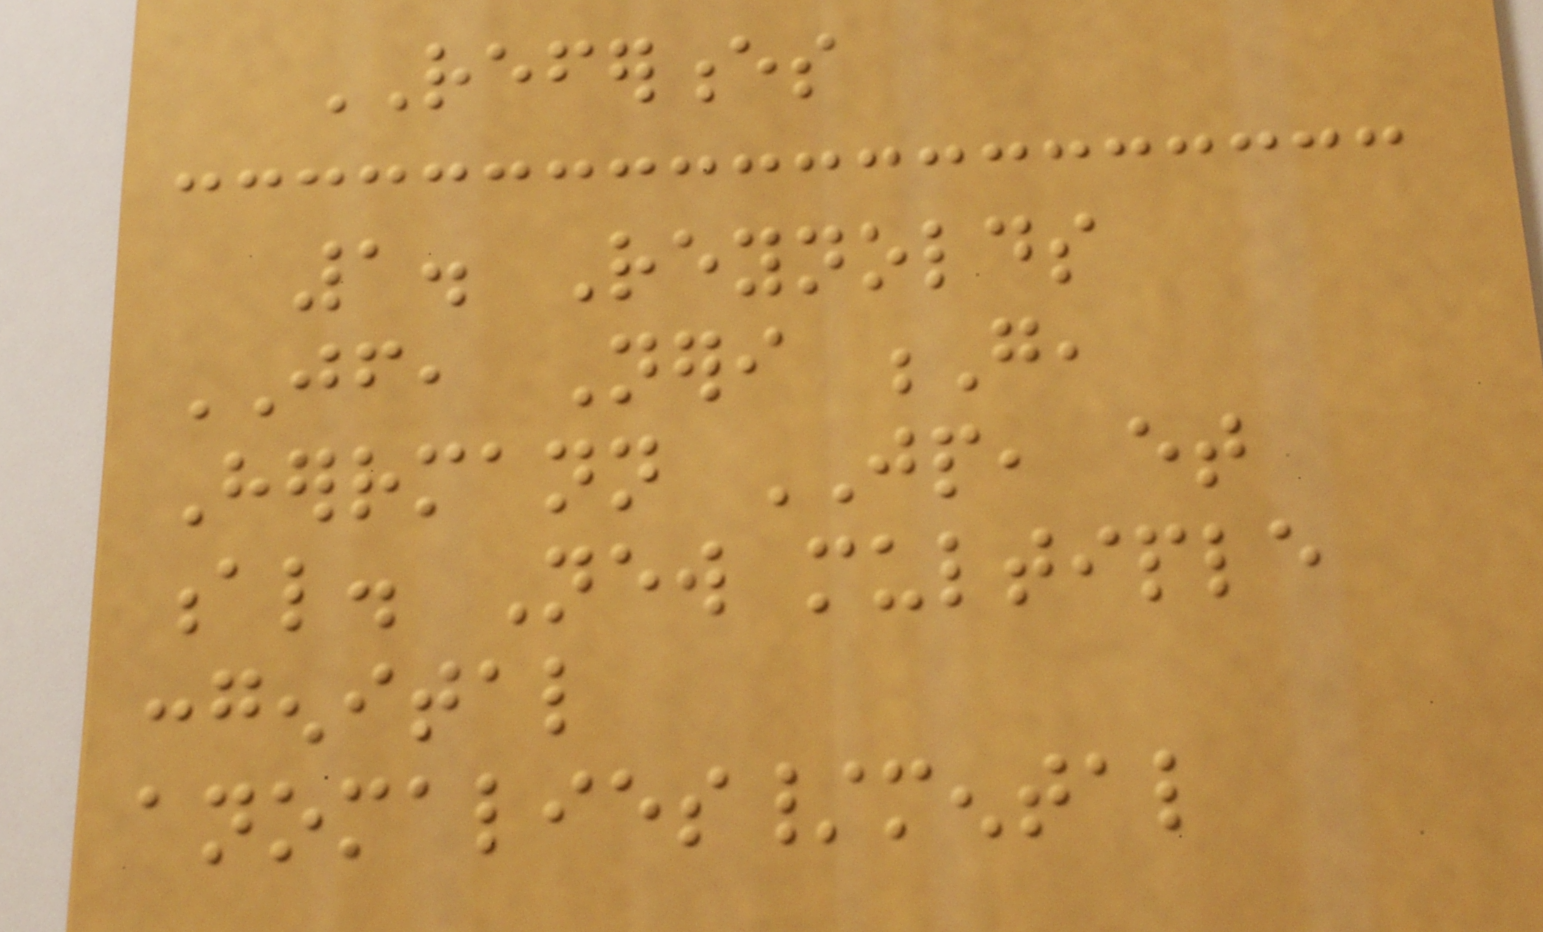REFERENCES
1. Reynolds
JF, Neri G,
Herrmann JP, et
al. New multiple
congenital
anomalies/mental
